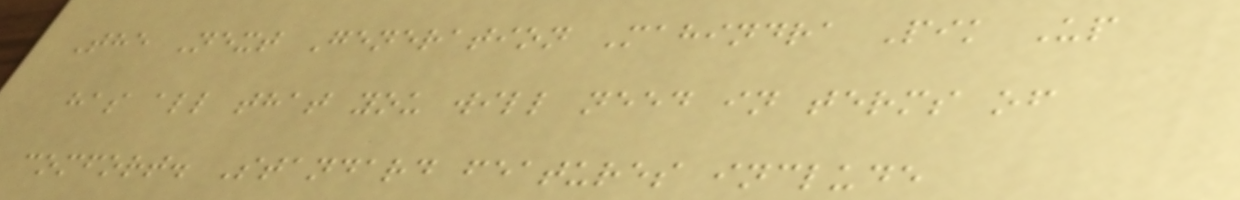The Next Generation Mahindra Pik Up
has all that you will need in terms of
comfort. Standard features include
